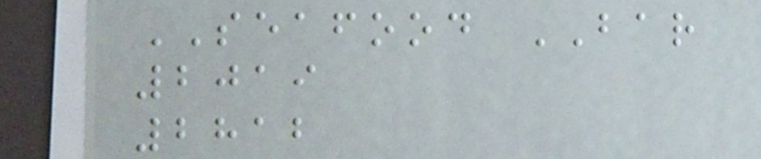SEAFOOD BAR
2019
2812
